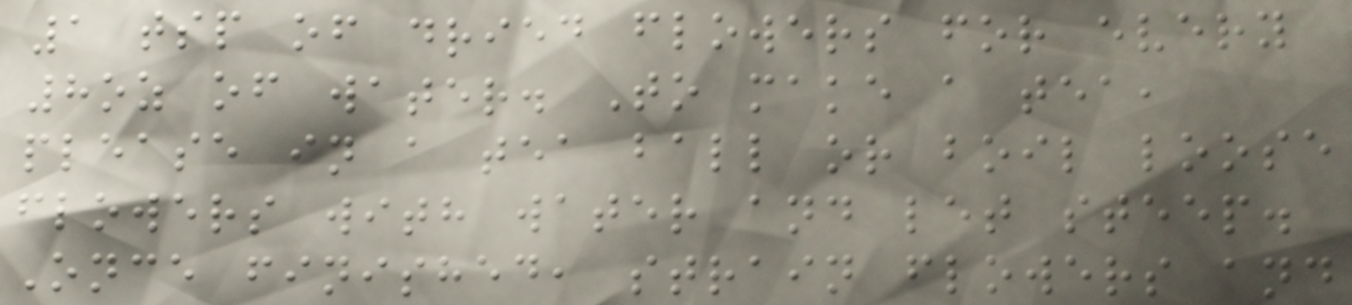1 tsp of dried flowers for every
8oz of water. To make a tea,
please in a tea ball or boil loose
flowers with water and let steep.
Once finished, strain flowers and
